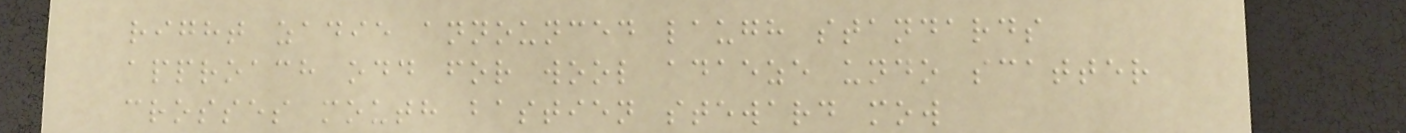right zadie announced laugh standards
approach odd for wool adaeze undo scatter
crosses mouth bastien steward mow
